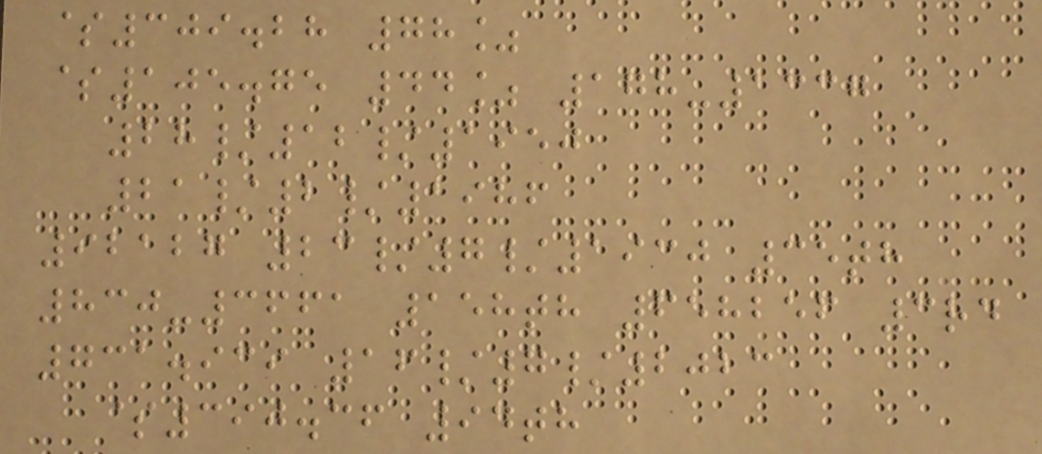$309.28 78%
$105.75 44% 178-1337
28/12/1950
21/2/1986
92127 23/7/1930 35th
830-3661 158th 658256 3rd
731.939 16/7/2023
$390.36 94th
